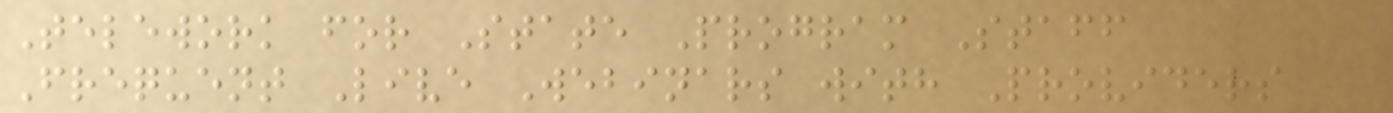Telework for State Program Staff
Frequent Live Webinars with Providers
